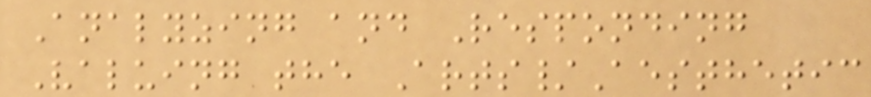Analyzing and Responding
Valuing the Arts/Aesthetic
